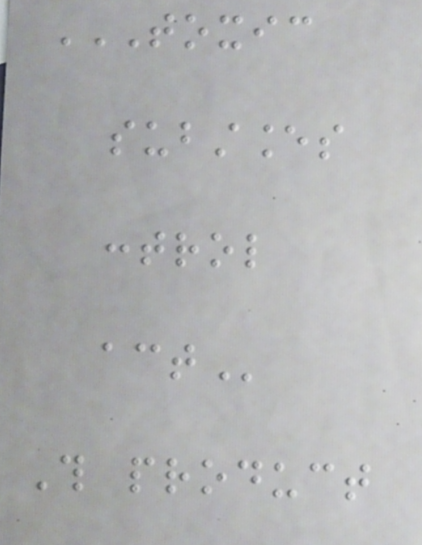TOXIC
SUBSTANCES
CONTROL
ACT
This product
